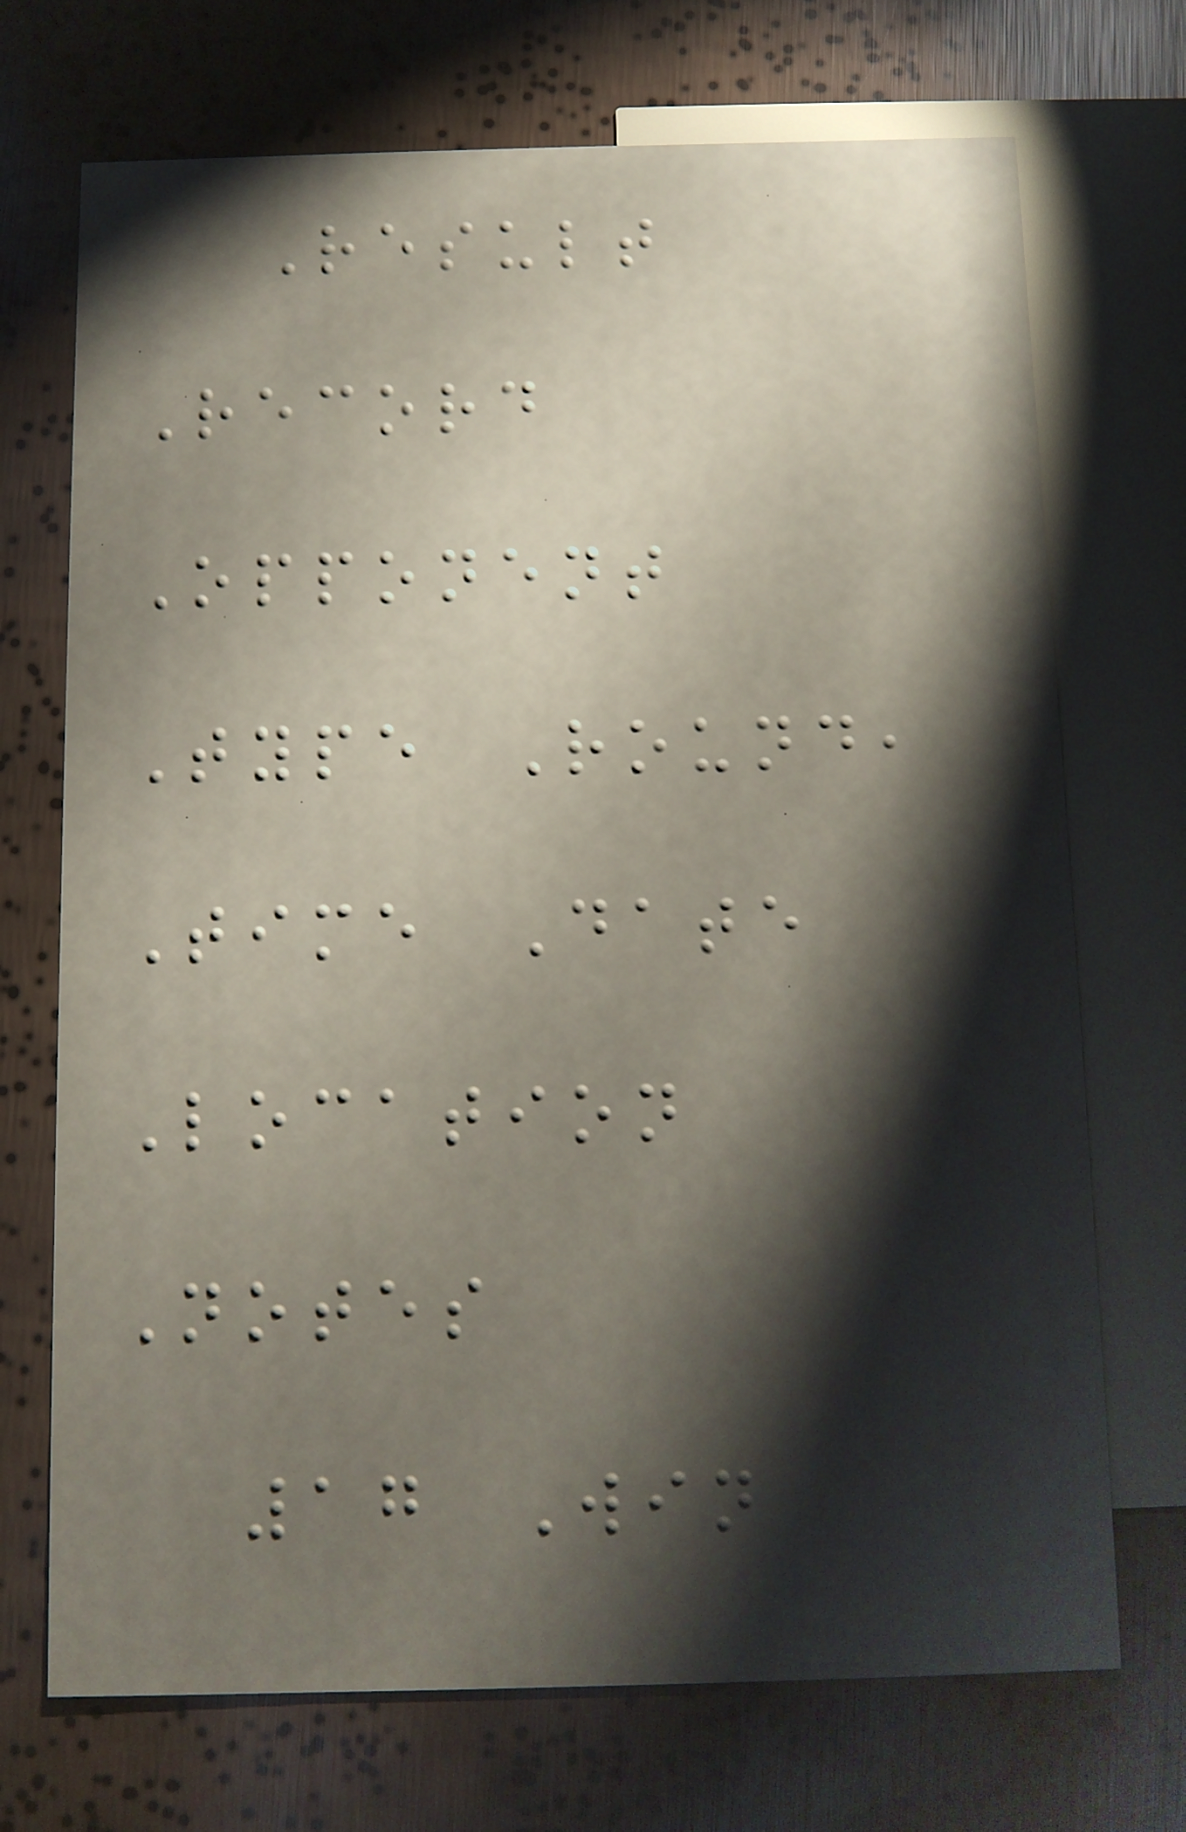Result
Record
Opponent
Type Round,
Time Date
Location
Notes
17 Win
